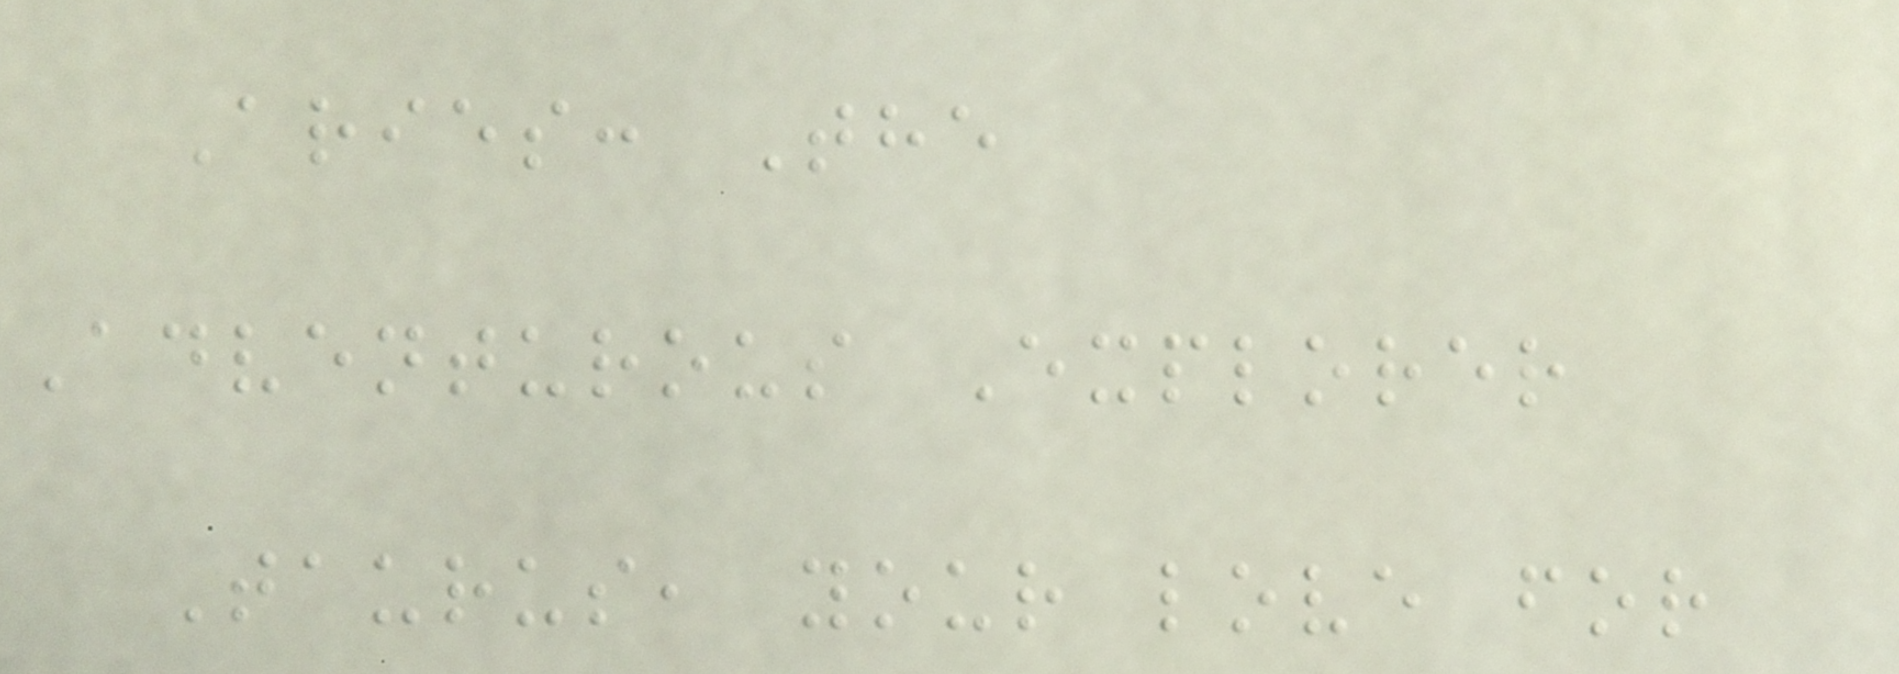Aries: The
Adventurous Explorer
Taurus, your love for
